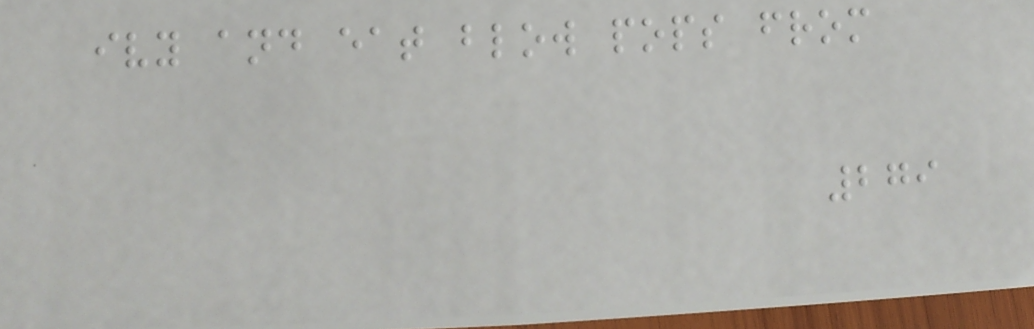ivy and eat blow pops from
279
